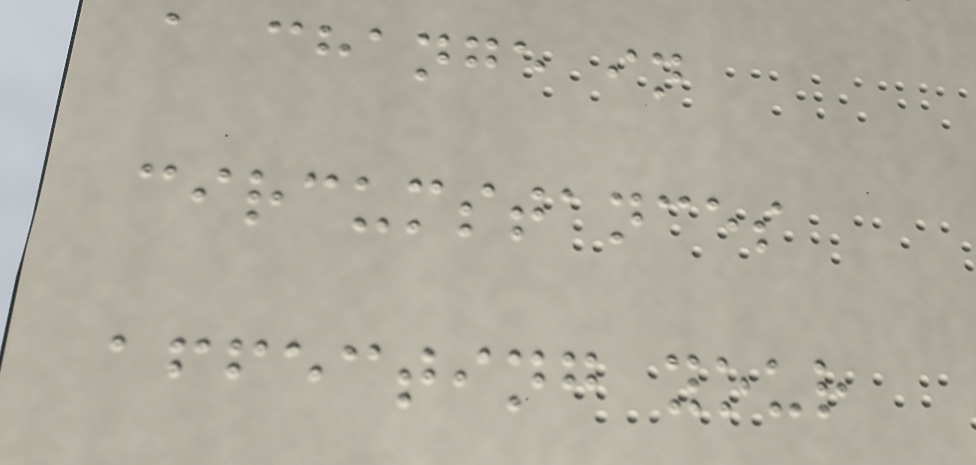a change in
circumstances
affecting your
